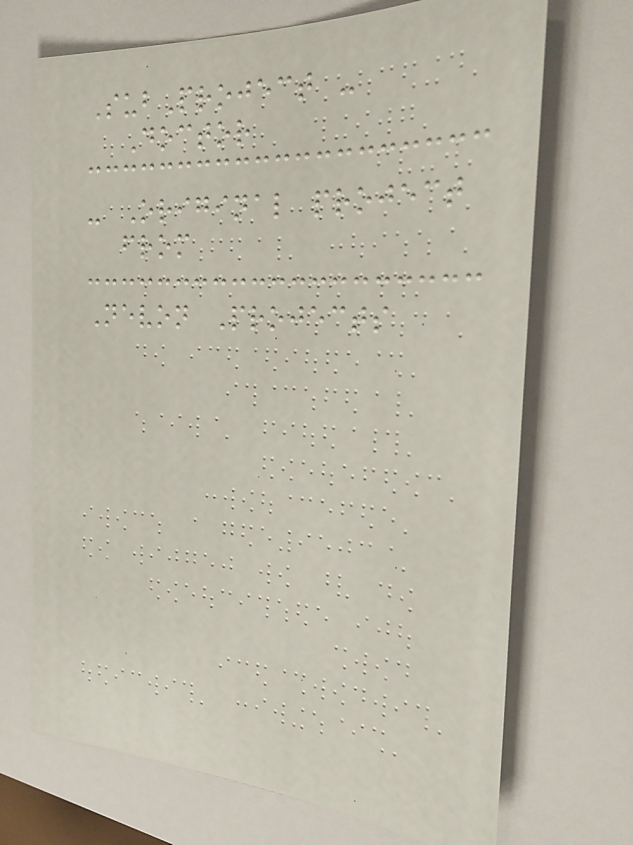SubProject -
Doctor
- Original project
from
Nevon Projects
